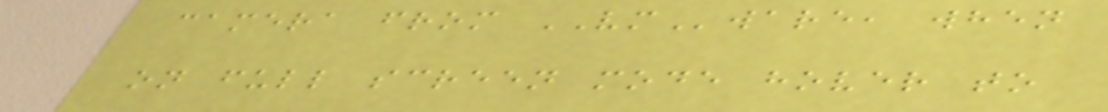camera from VMware, when
on full screen mode hover to
